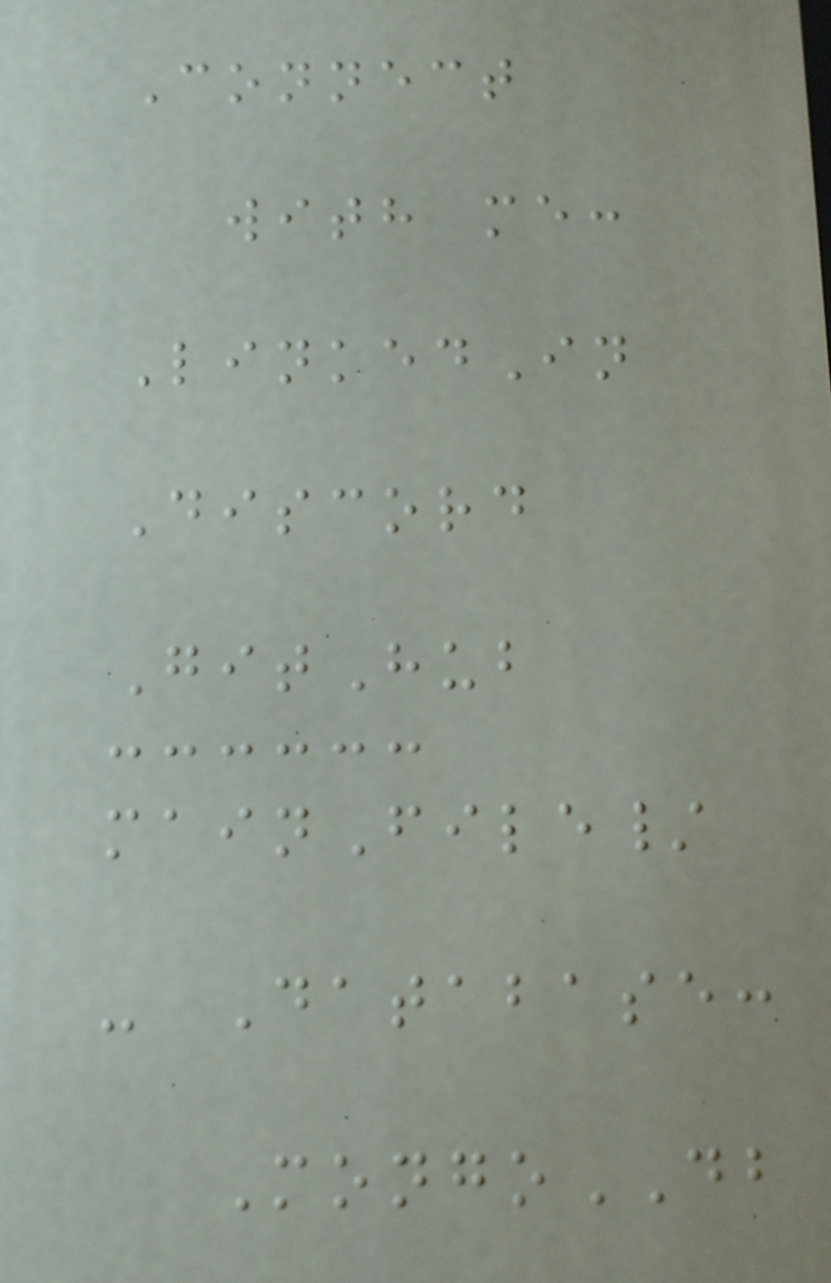Connect
with me:
LinkedIn
Discord
GitHub
mainFile/
- Database:
MongoDB
